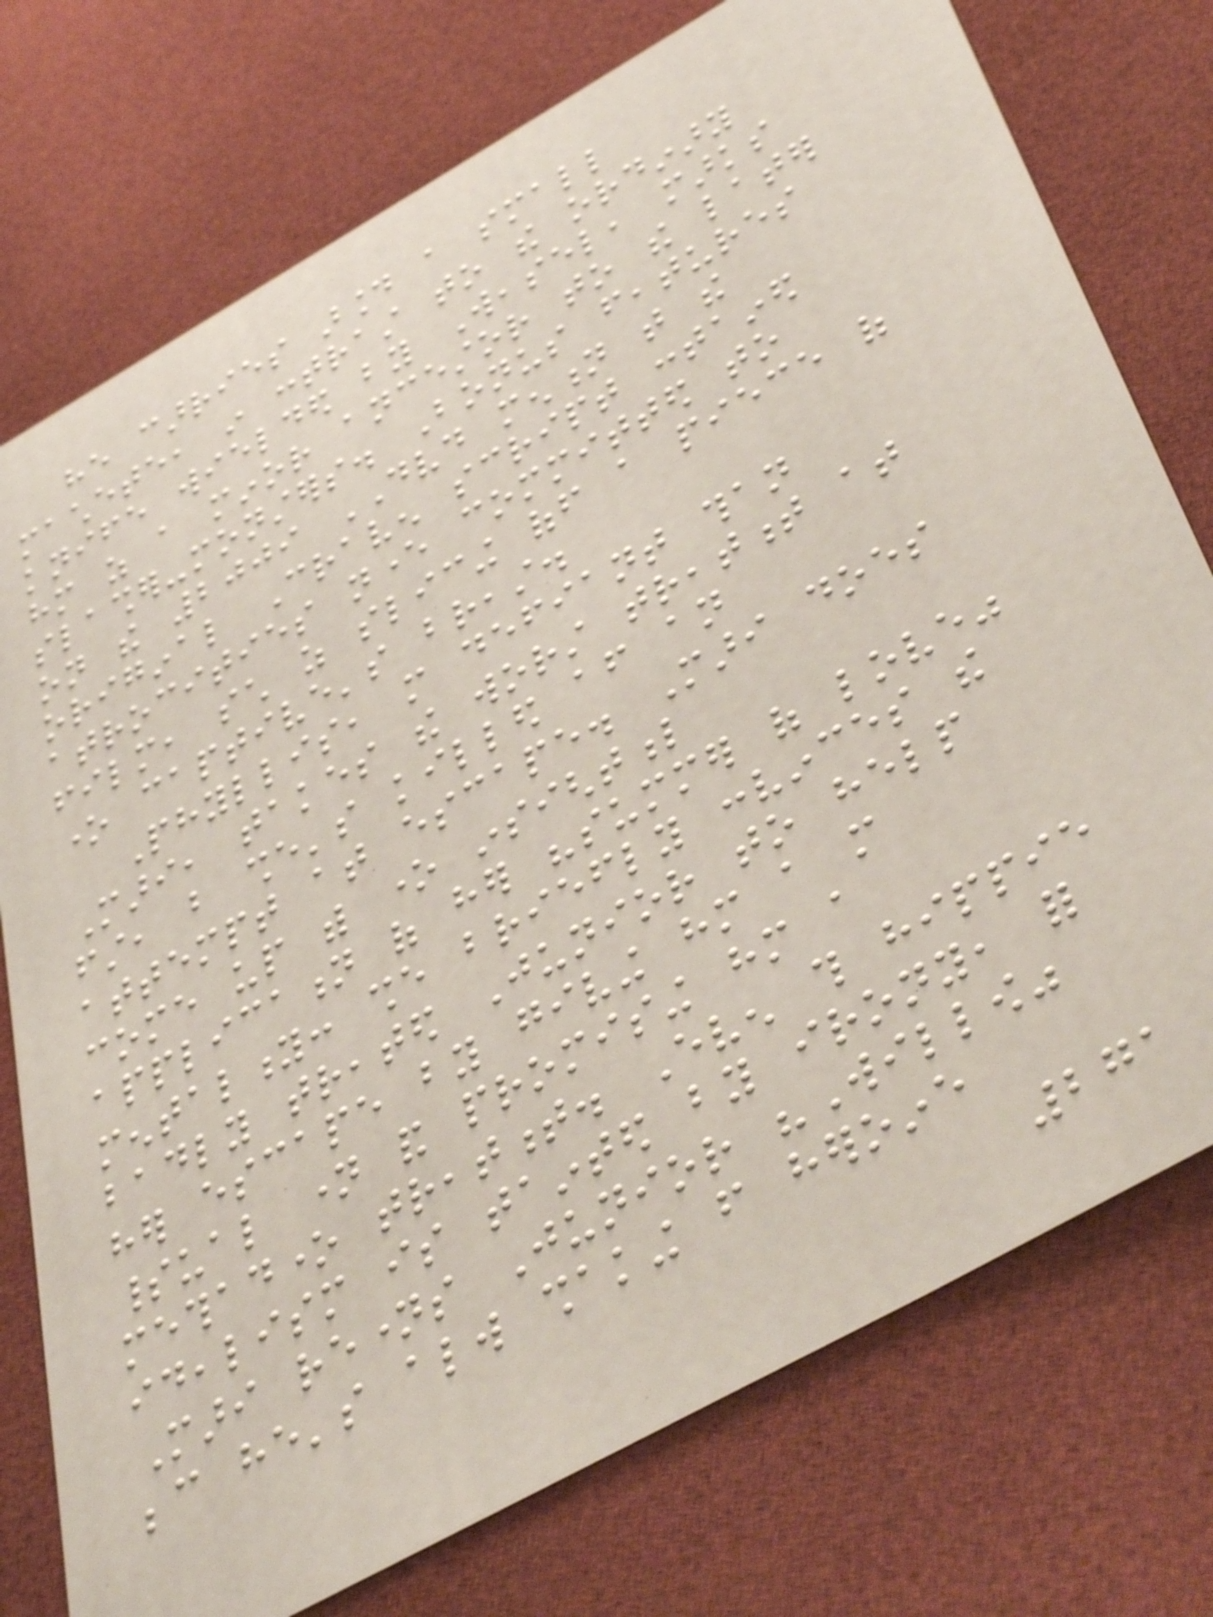he carries around a small
machete, in contrast to the ordinary
knife wielded by Weasel, marks
him as a minor ancestor to the later
slasher-monsters. Bonus features
on the 2009 DVD mention that the
original Craven script contained
atrocities never committed to
film, such as slicing off a piece of
one captive's breast.
Phyllis, more defiant than
Mari, takes the worst treatment at
first, but she's killed after an
attempt at escape. Mari does
come up with one insightful
application of her "summer of love"
mentality: she briefly convinces the
badly treated Junior to help
her escape by giving him a more
spiritual name and promising him a
methadone treatment. Even this hippie
idealism is tainted by irony, for
Mari renames Junior "Willow"
because he's always shaking from heroine
271
